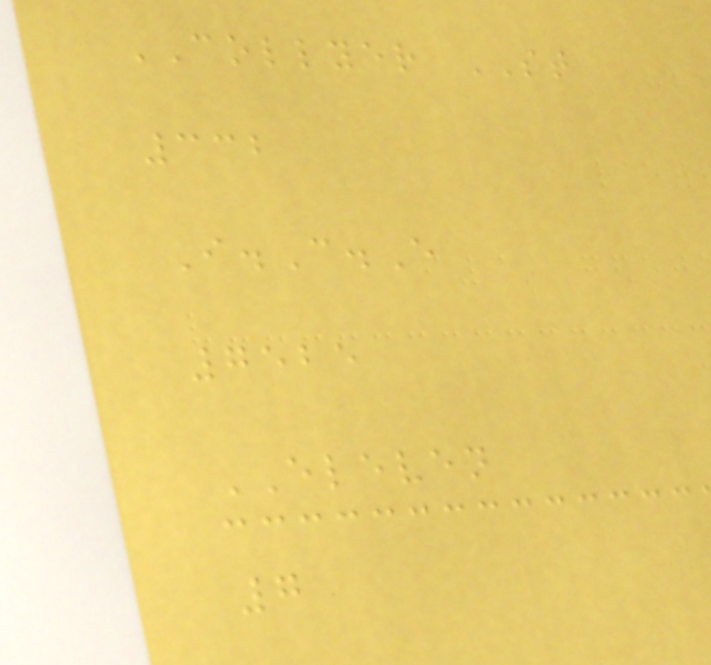COLLYER ST
332
I.C.E
7525
ELEVEN
7
